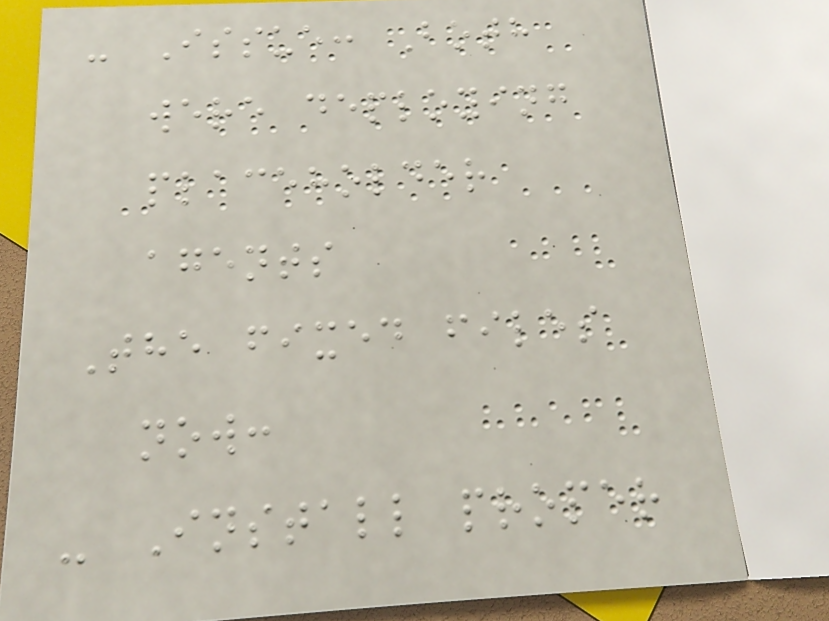- Issue: Both
were deploying
placeholder
agents
The fixed files
now:
- Install proper
